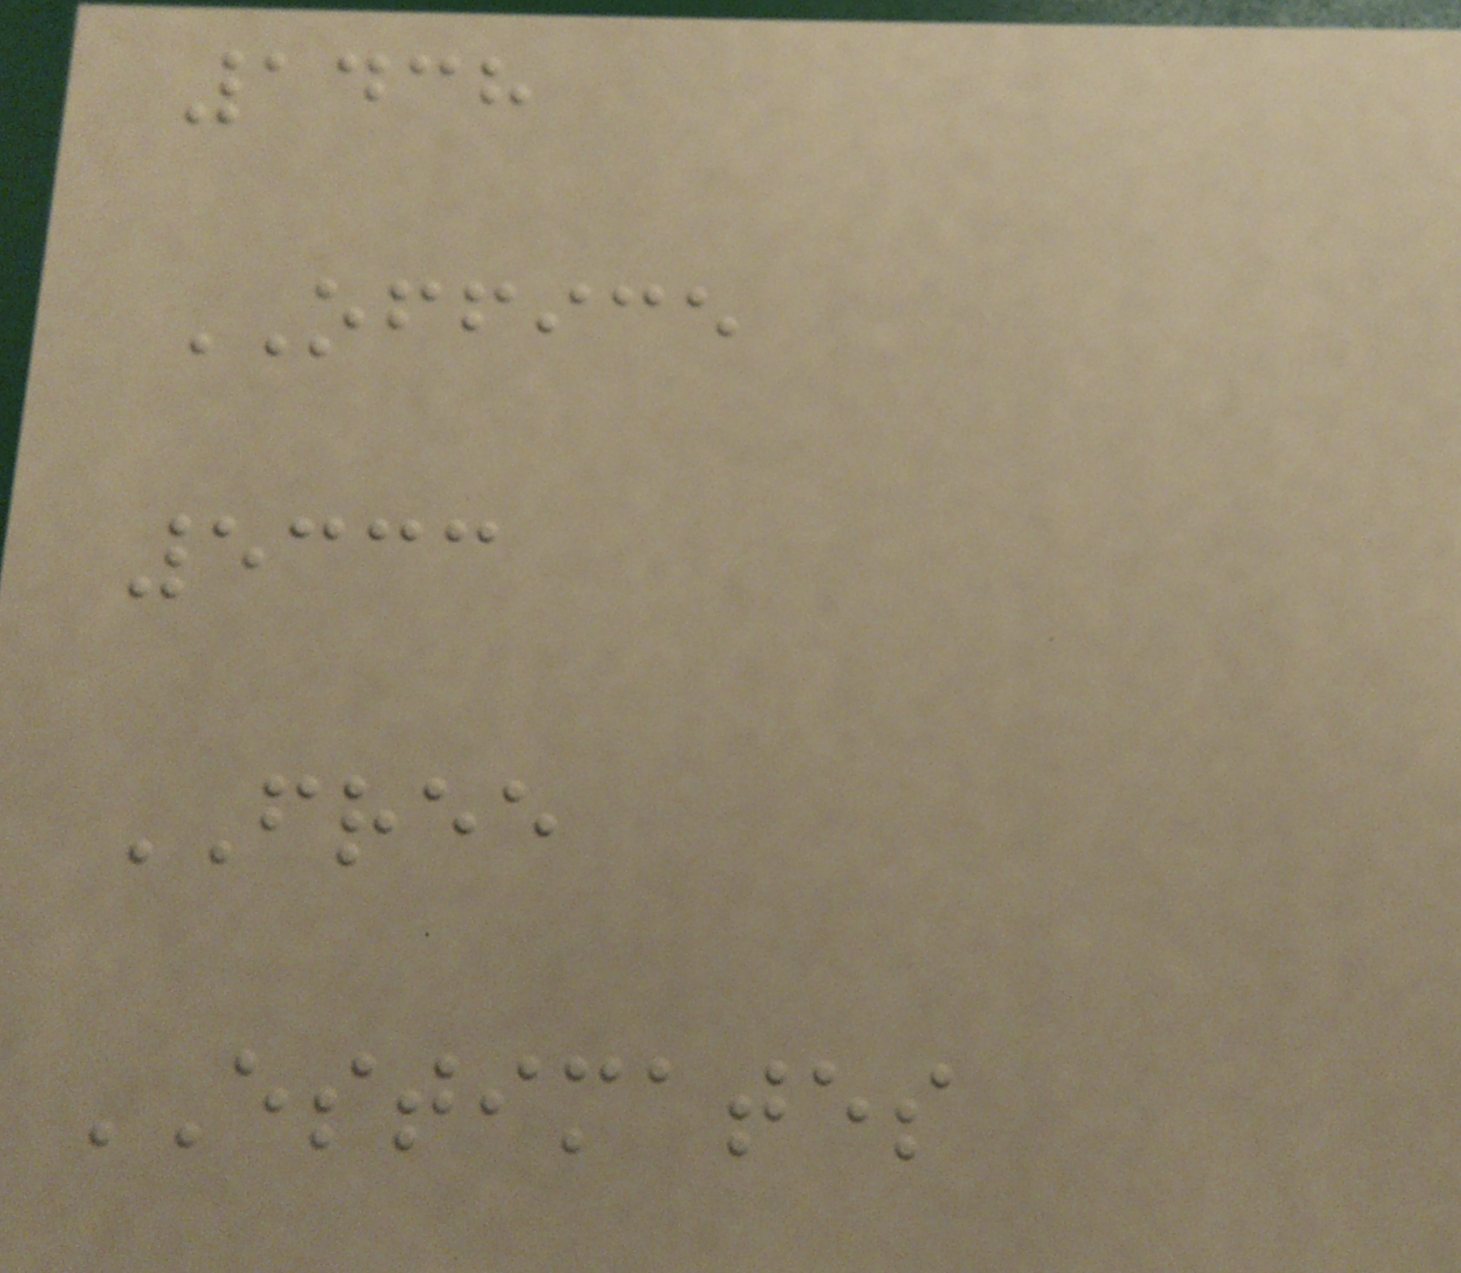1438
OFFICE
5333
FREE
ESTIMATES
